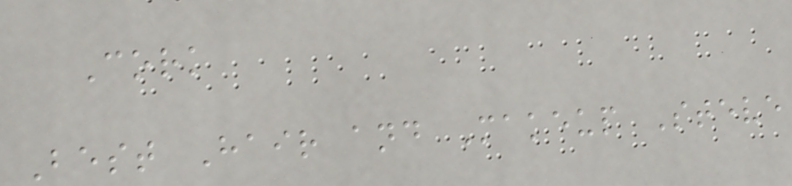Cork
Best Hair and Makeup Steve
